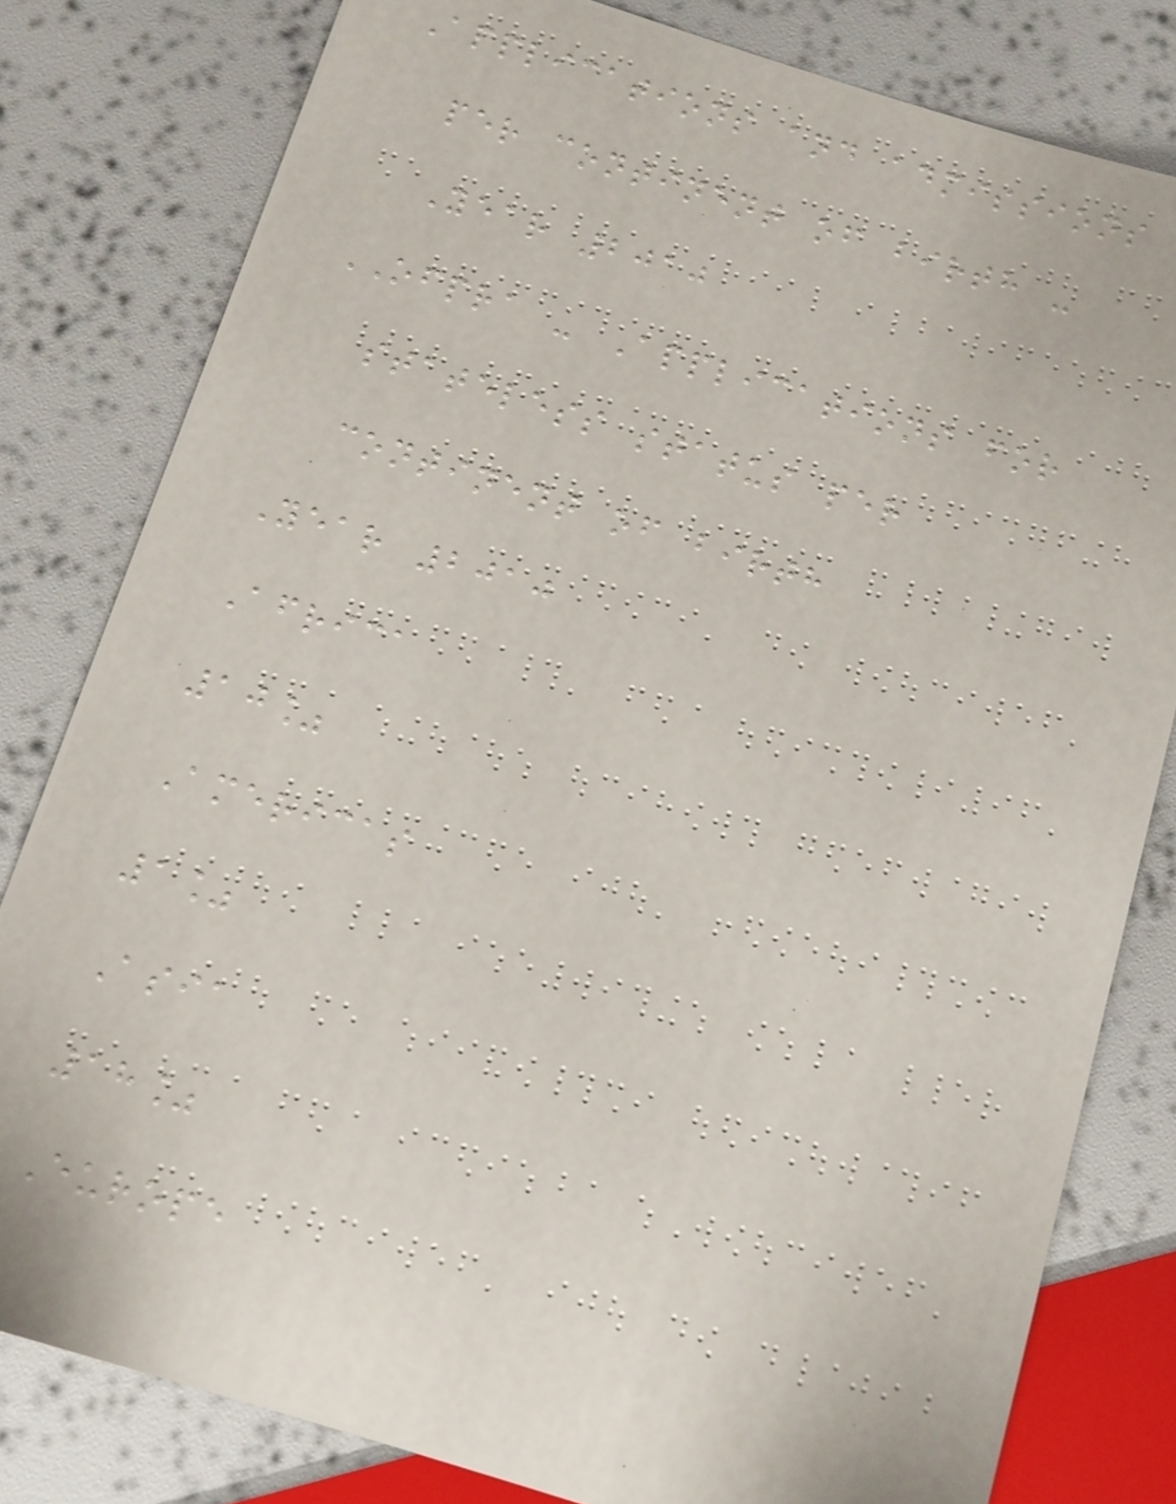Applications and admissions
per continent of birth -
Year 2010
OFPRA - Applications for
stateless status per
continent of birth
Year 2010
Africa
10%
Americas
1%
Asia
18%
Europe
